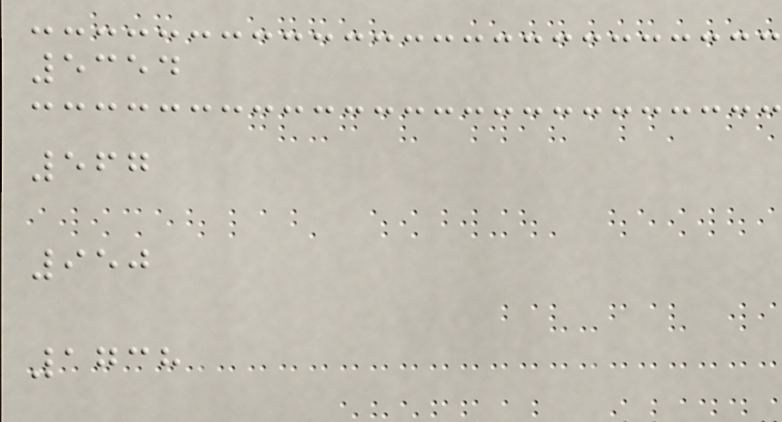5354
567
950
1738
